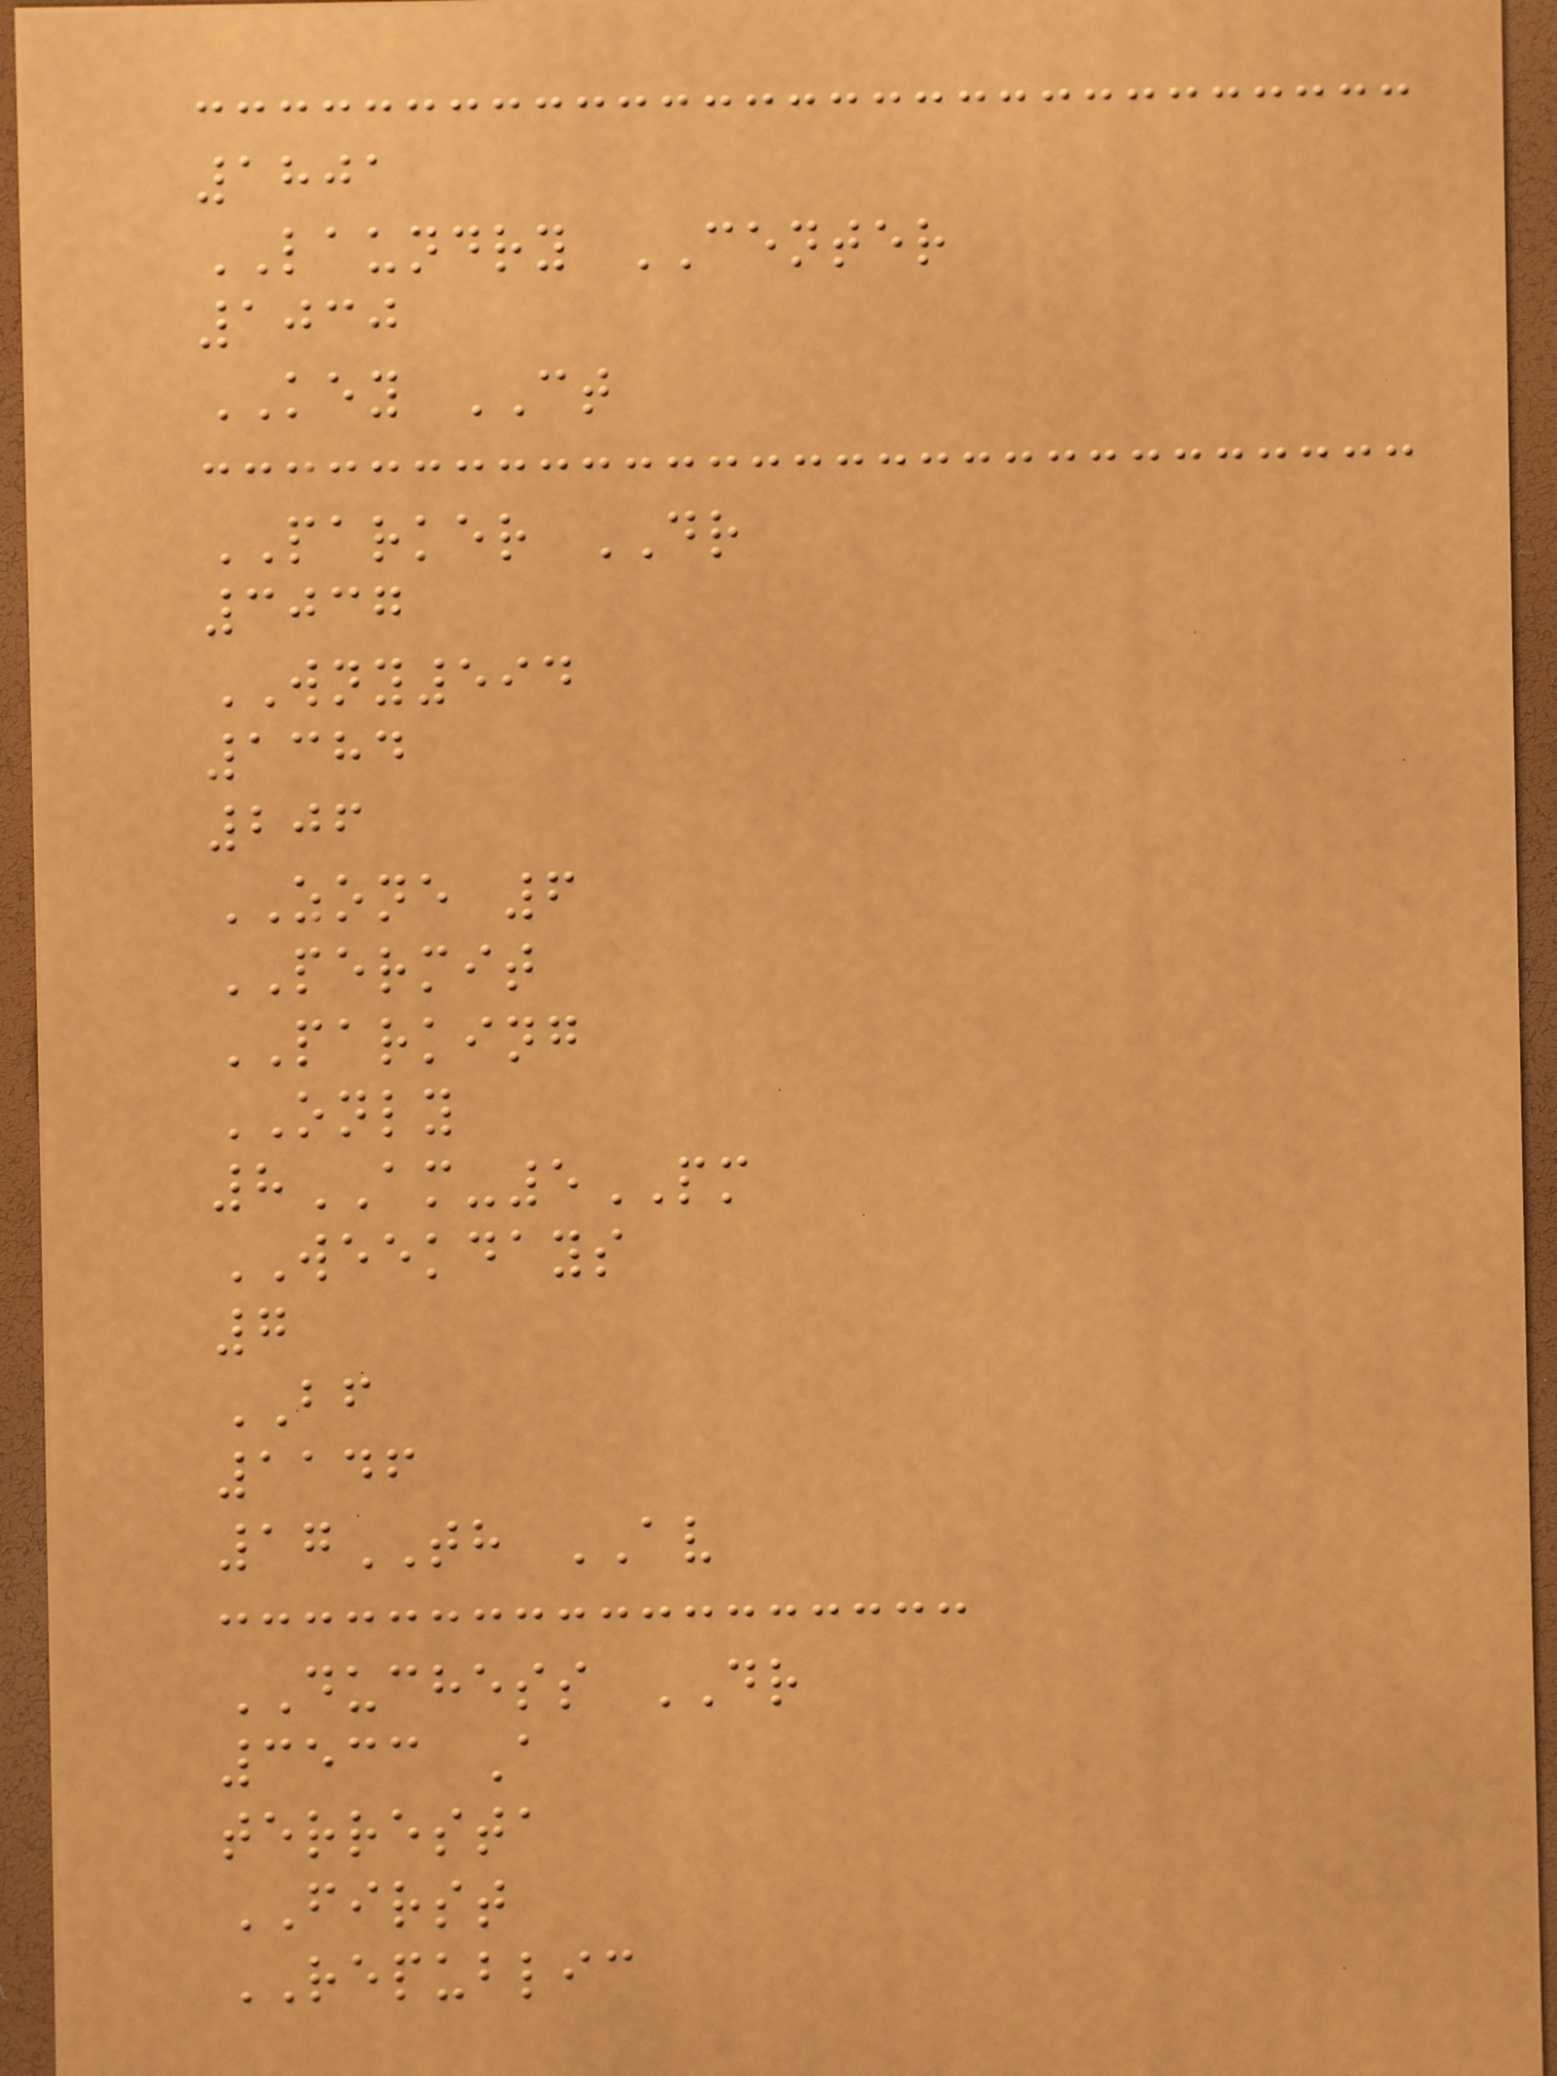1801
LAUNDRY CENTER
1030
KEY CT
PARKER DR
3037
WNY594
1384
206
ZONE 6
PERMIT
PARKING
ONLY
8AM-5PM
WEEKDAYS
7
BF
1146
17TH AV
DUCHESS DR
3533 A
terresta
FIRST
REPUBLIC
